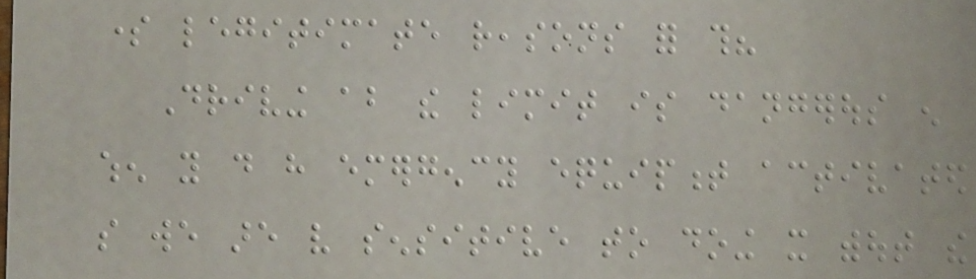some legitimate reasons for this?
Driving about the limit is dangerous enough
when you do have emergency equipment activated
so we are very sensitive to doing it without the
